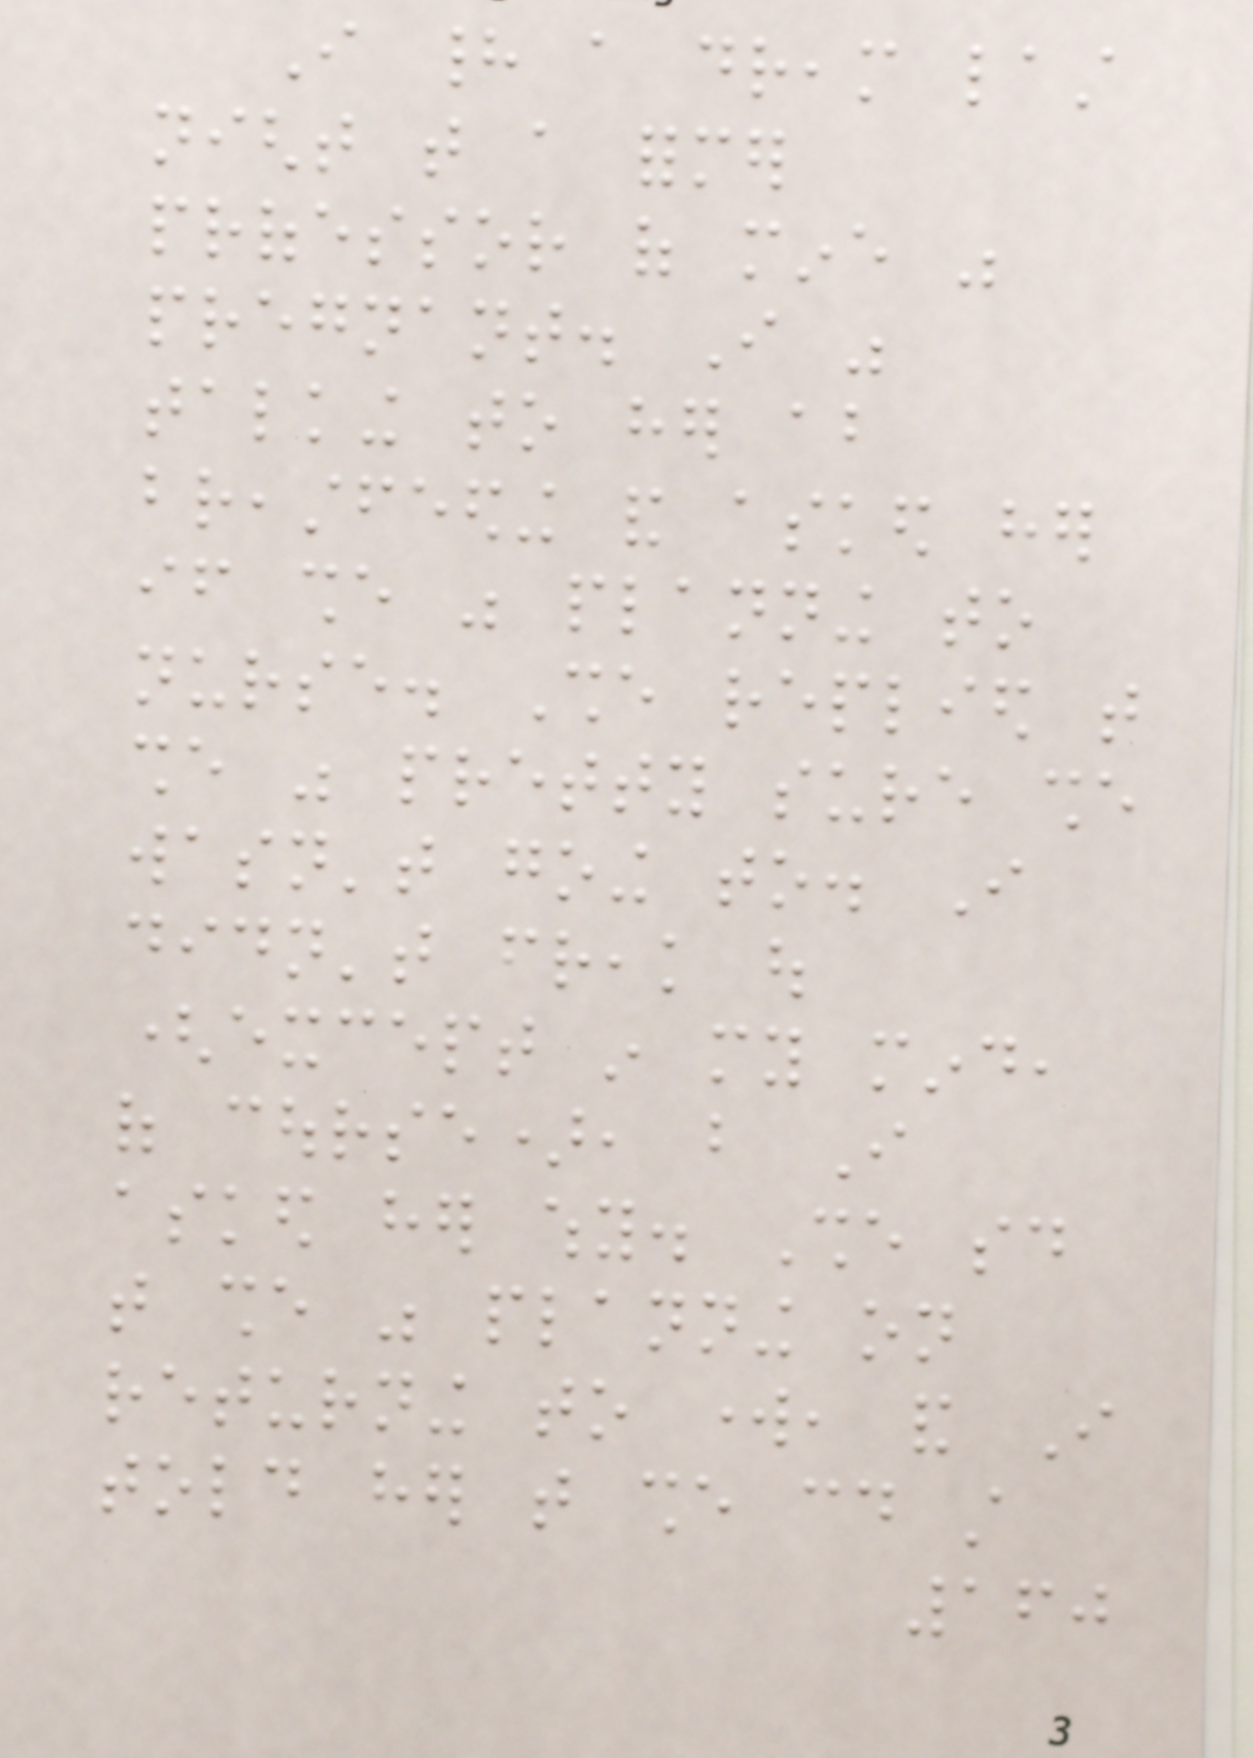I had a dream last
night that a former
professor of mine was
pregnant. I was
talking to her about
breastfeeding and asked her
if she was planning to
nurse. She replied that
she was pretty sure she
wasn't going to. I
didn't freak out
(except in my mind,
of course), but I
asked her why. She said
that she was planning on
returning to work, and I
told her that she could still
160
